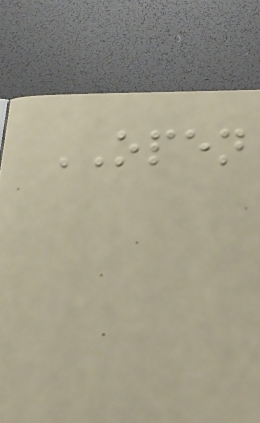OPEN
